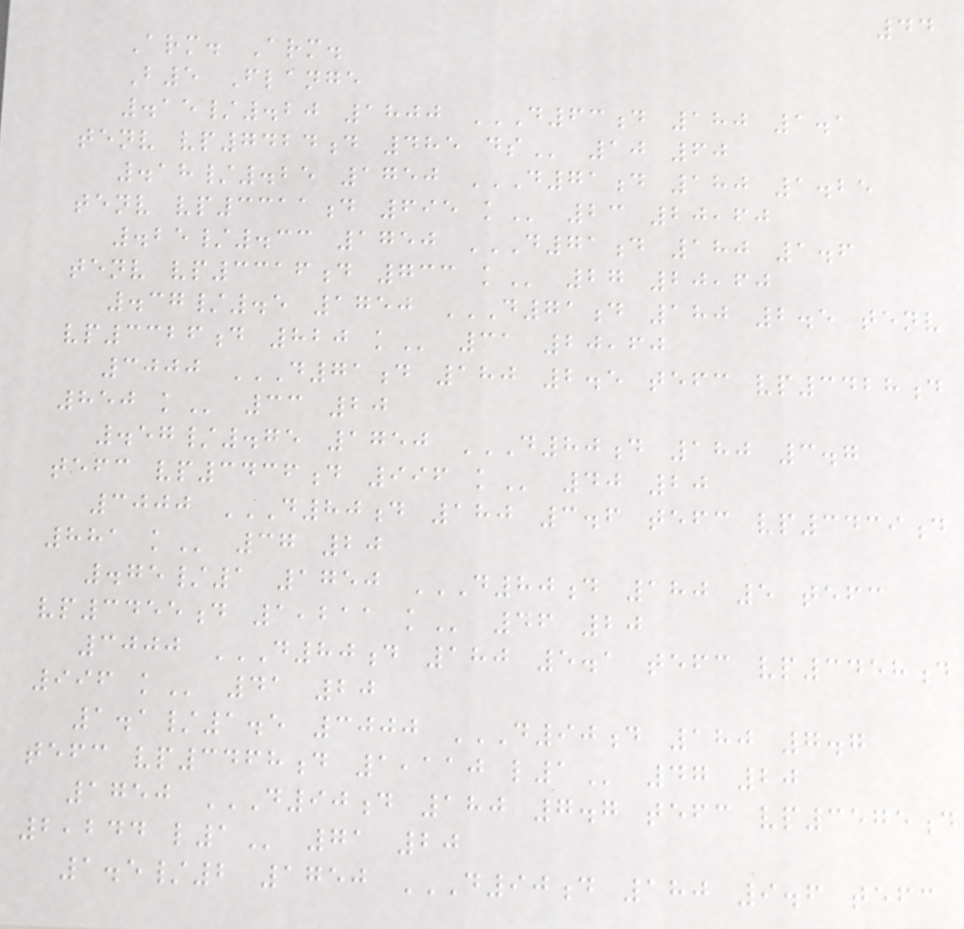44
Arm. Arm.
B5 Flange
.15/.20 1800 D63D 180 1.1
TENV VP7424D 485 DS 10 60
.18/.25 1750 D71D 180 1.25
TENV VP3311D 695 K 23 20,60
.25/.33 1750 D71D 180 1.6
TENV VP3316D 733 K 27 20,60
.37/.5 1750 D71D 180 2.5 TENV
VP3326D 820 K 31 20,60
3000 D71D 180 2.5 TEFC VP3428D
850 K 33 20
.57/.75 1750 D80D 180 3.7
TEFC VP3436D 996 K 40 20
3000 D80D 180 3.6 TEFC VP3439D
881 K 37 20
.75/1 1750 D80D 180 5 TEFC
VP3455D 1,211 K 46 20
3000 D80D 180 5.1 TEFC VP3458D
996 K 41 20
1.1/1.5 3000 D90D 180 7.7
TEFC VP3468D 1,110 L1 47 20
1750 D90D 180 7.7 TEFC VP3575D
2,244 L1 71 20
1.5/2 1750 D90D 180 9.6 TEFC
